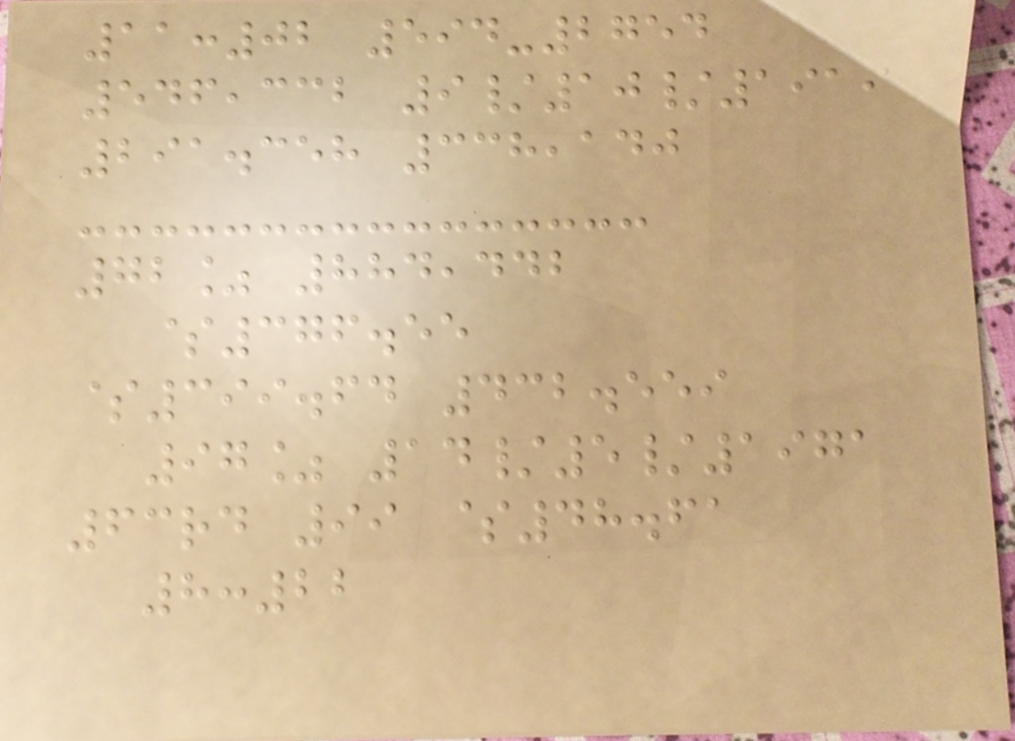11:02 594-2754
546,332 9/10/1919
291.358 338,140
72% 884,442
$376.55
$399.64 432.559
97% 14/5/1971
63rd 99 $48.61
8:22
